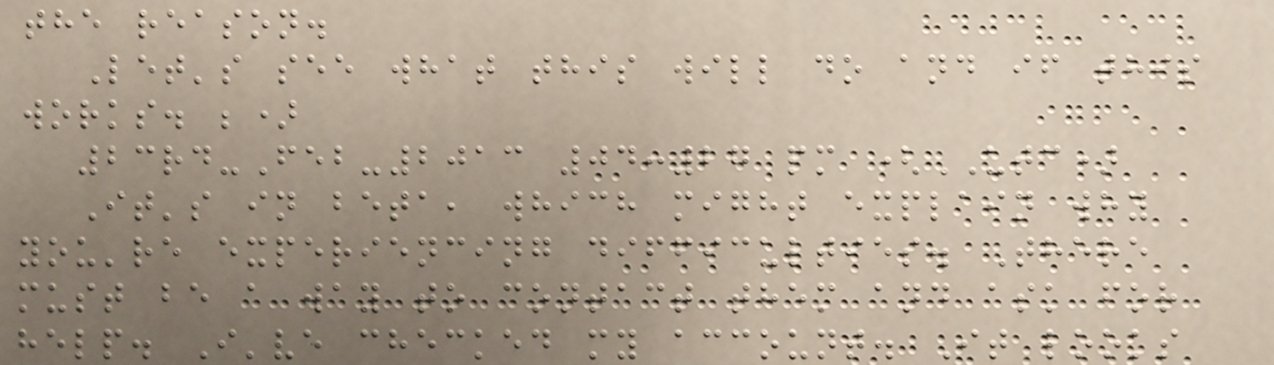the reason.
Let's see what this will do and if this
works. ;)
23rd-Feb-2013 04:27 pm (UTC)
It's in beta, which might explain why
you're experiencing difficulties. There
must be a way to contact them and ask for
help. I've checked my account. It looks
